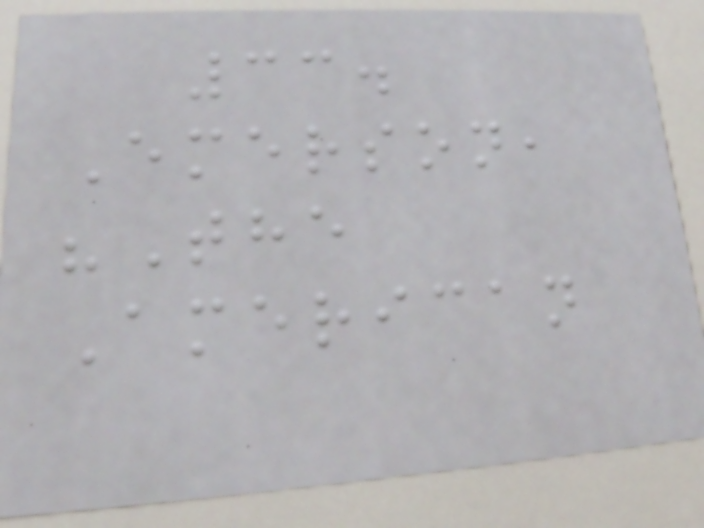33.
Emerson,
"The
American
